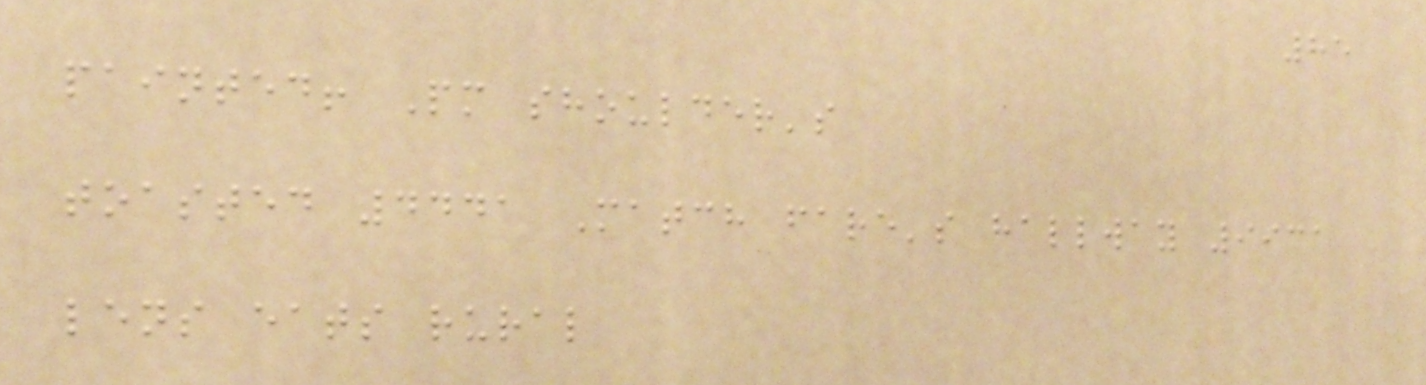85
painted! Pm shoulder's
toasted 4441 Match fare's hallway 9931
lens eats rural
